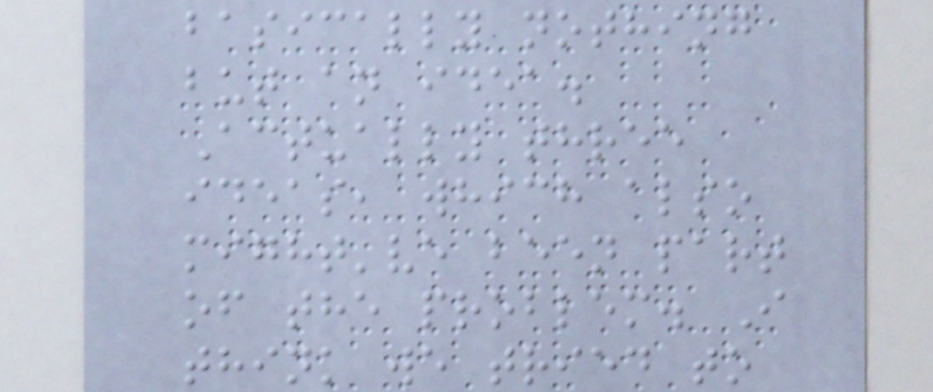basically nothing
but an idea.
Actually three
ideas, which also
might've been part
of the problem. I
think we tried to
